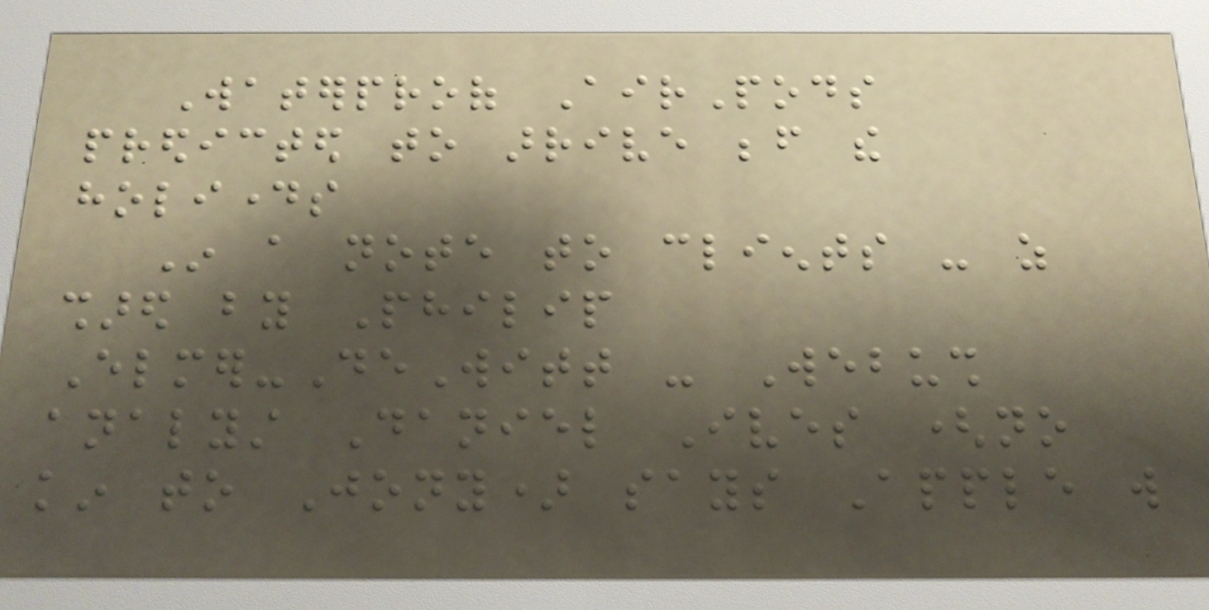Waterproof AirPods
predicted to arrive before the
holidays
In a note to clients - as
shared by Philip
Elmer-DeWitt - Webush
analyst Daniel Ives (no
kin to Jony) says Apple will
